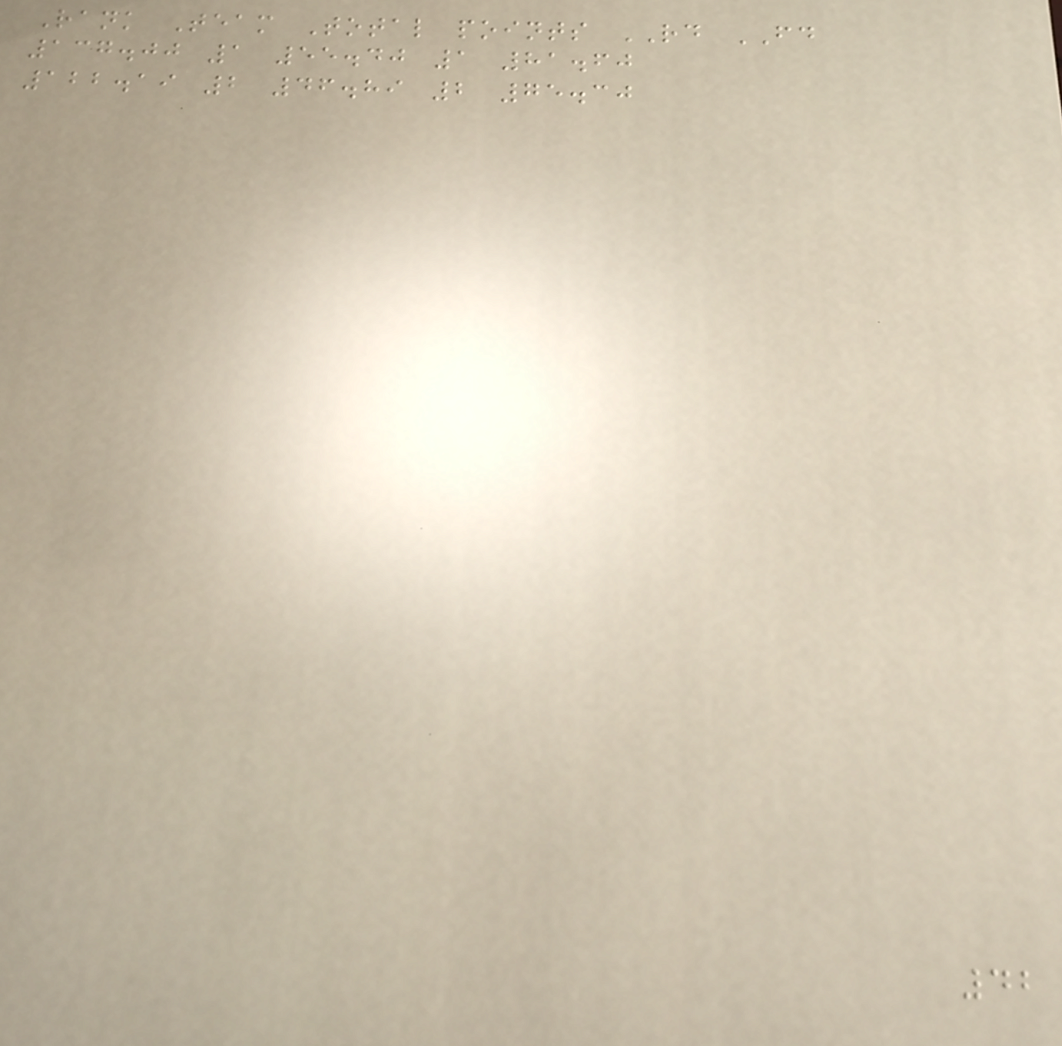Rank Team Total points RD FD
137.00 1 55.40 1 81.60
122.19 2 46.89 2 75.30
42
